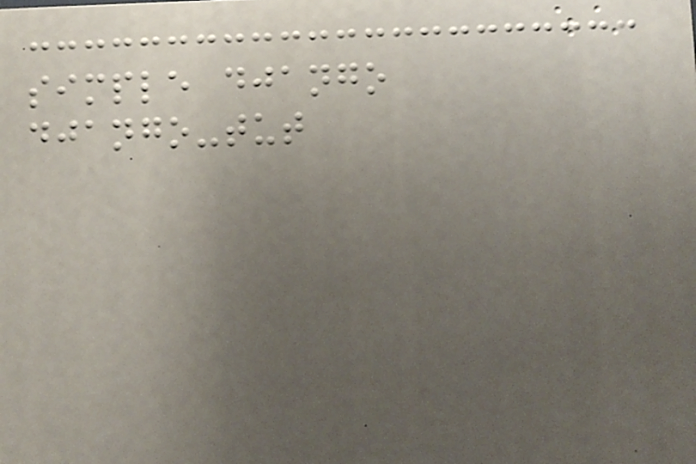simple django
django-tut
